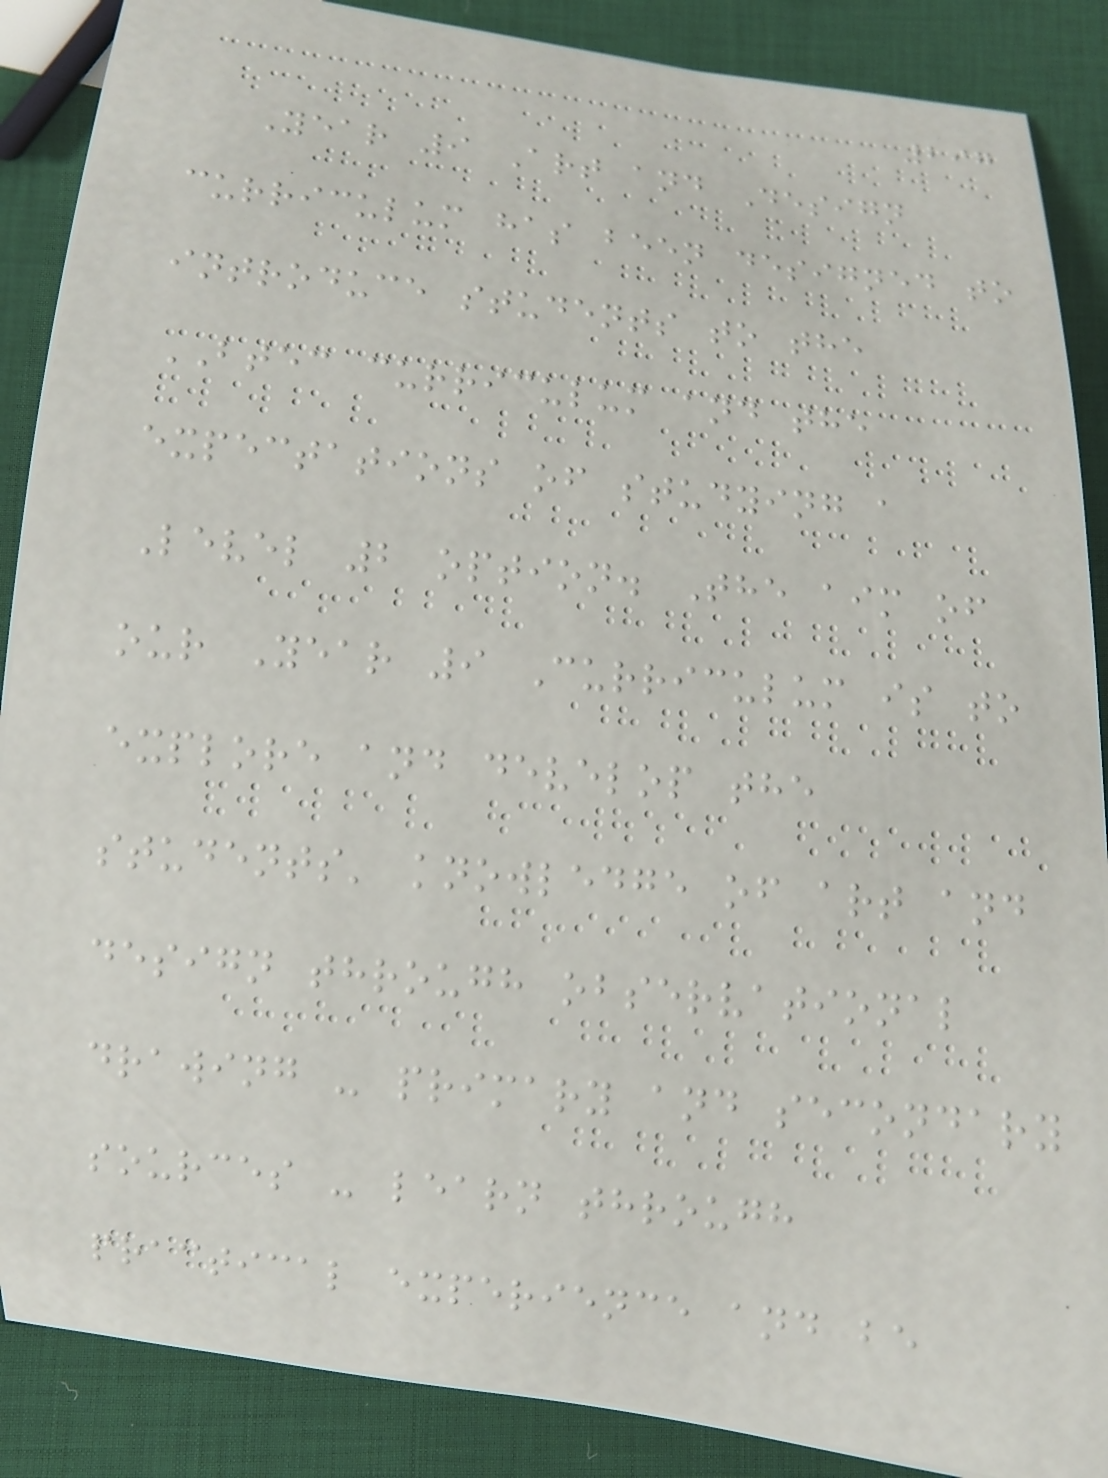297
Year 9 Art and Design
curriculum has been designed to
introduce students to the
BTEC curriculum and the
expectations of studying a
Level 2 option. The aim of
our Year 9 Curriculum is to
explore and develop the
students' knowledge of art and
design through observational
drawing - primary and secondary
sources - learn through
practical experience and be
